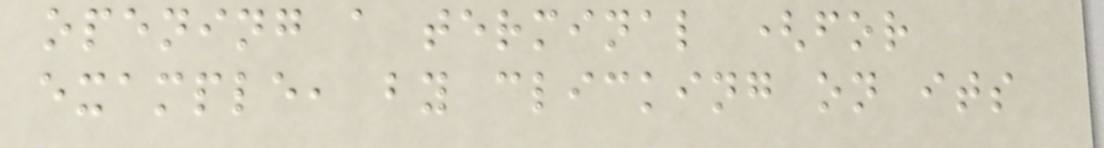opening a terminal (for
example, by clicking on its
